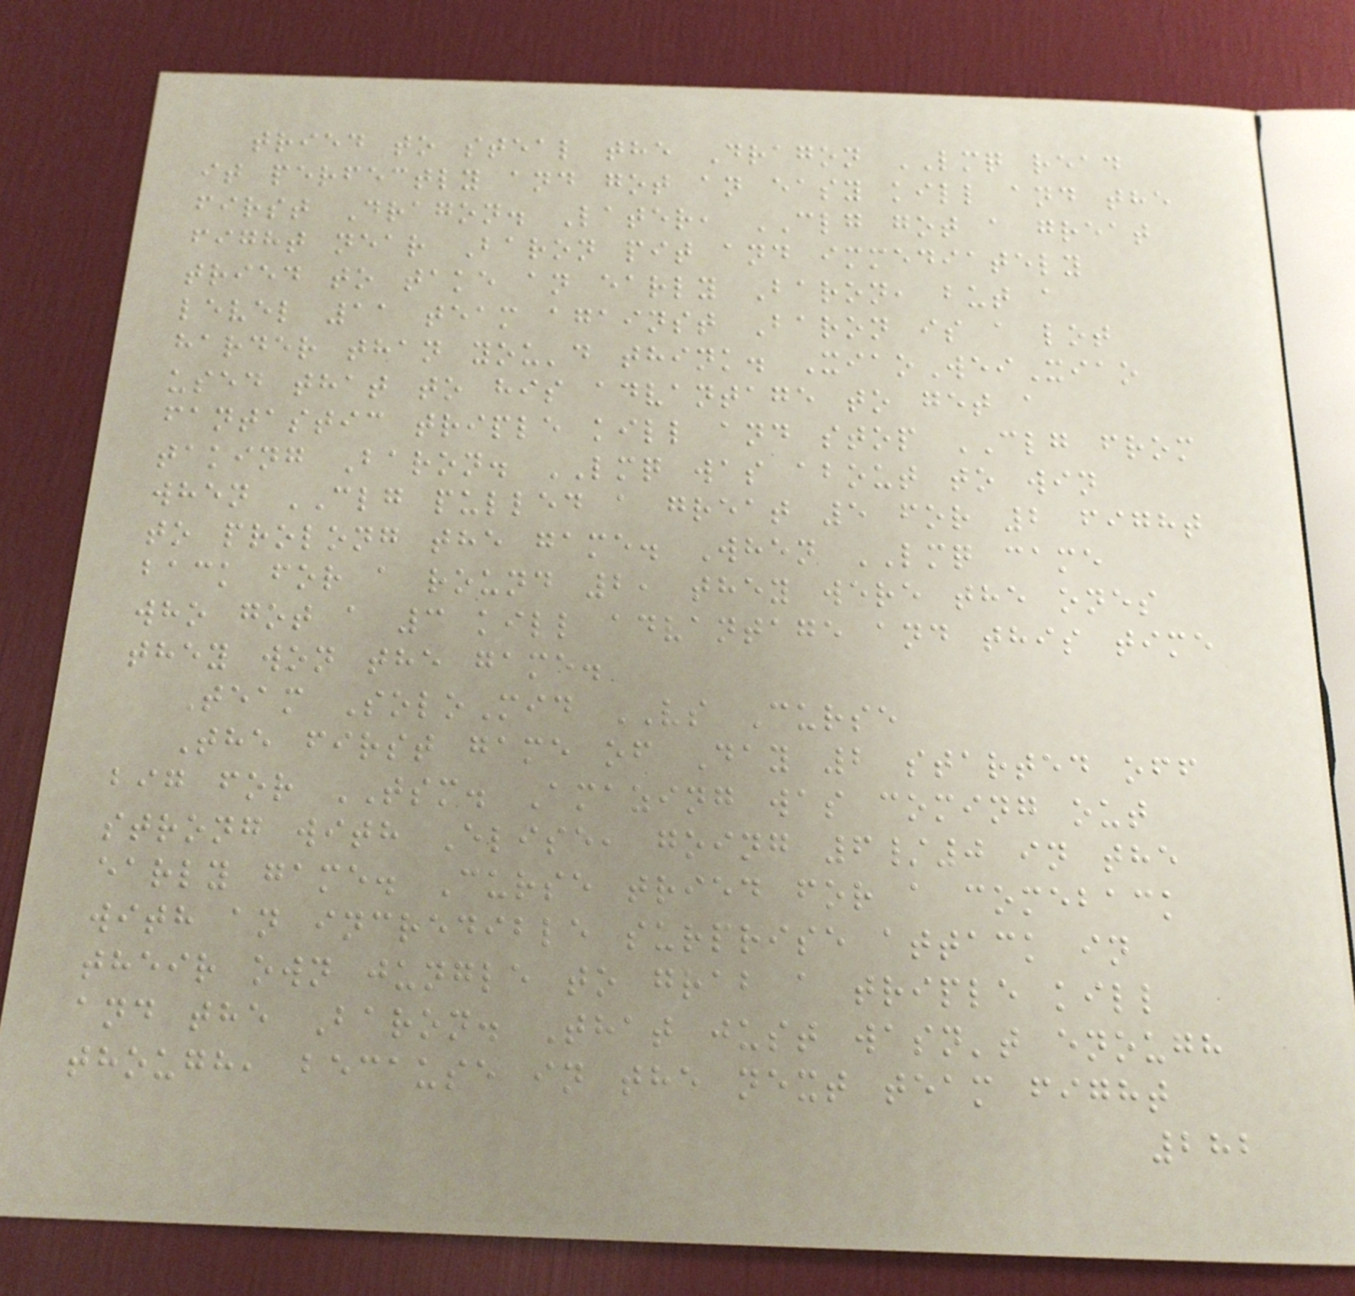tried to steal the Dragon LMQ read
it perfectly and got an easy kill and the
first Dragon. Later, CLG got a great
fight near Baron pit and immediately
tried to take an early Baron, but a
level 11 team against Baron is a lot
harder than you'd think. XiaoWeiXiao
used that to his advantage to get a
fantastic triple kill and stop CLG from
taking Baron. LMQ was about to win
when CLG pulled a great 5 for 2 fight
to prolong the game. When LMQ came
back for a round 2, they were the ones
who got a 3 kill advantage and this time
they won the game.
Team SoloMid VS Curse
The first game of Day 2 started off
big for TSM. Amazing was coming out
strong with Elise, going 6/0 in the
early game. Curse tried for a comeback
with an incredible surprise attack in
their own jungle to grab a triple kill
and the Baron. That just wasn't enough
though, because in the next team fight
282
